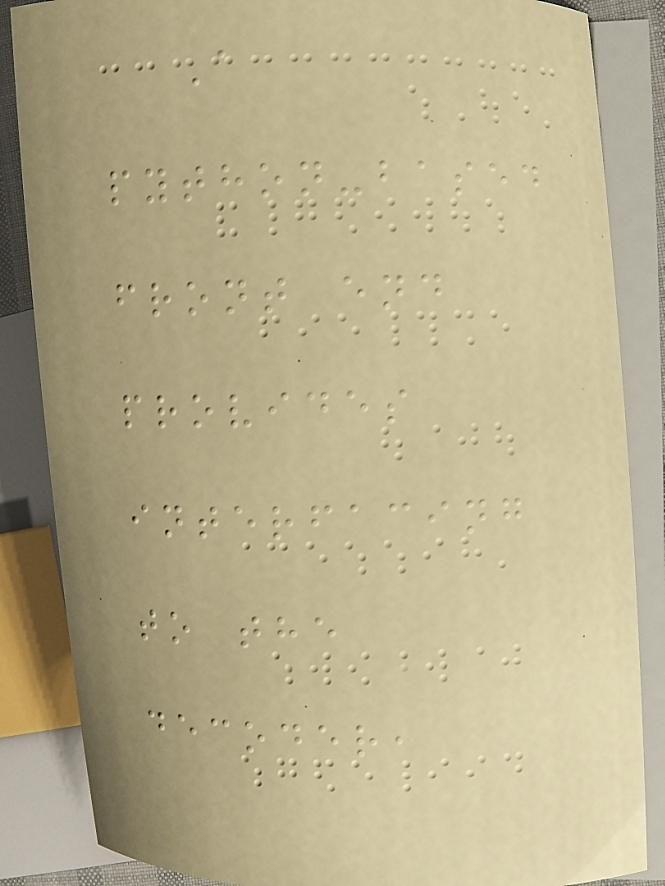A
python-based
front end
provides
interfacing
to the
decoder,
